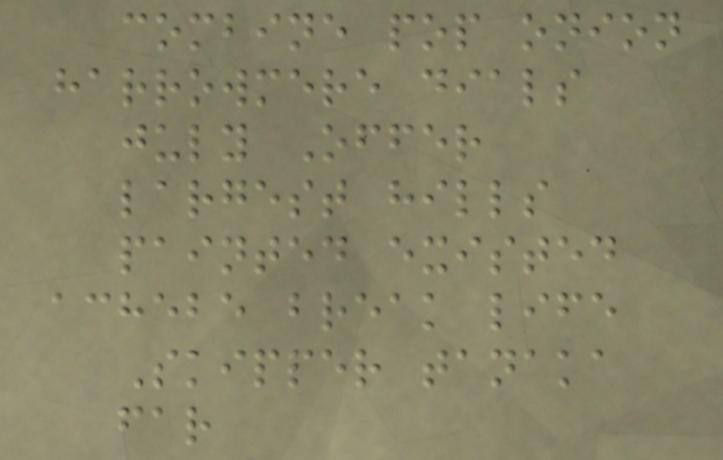combine pop onion
harrowmere dials
july Offer
largest hills
painted existed
achebe break life
Skipper tanaka
far
